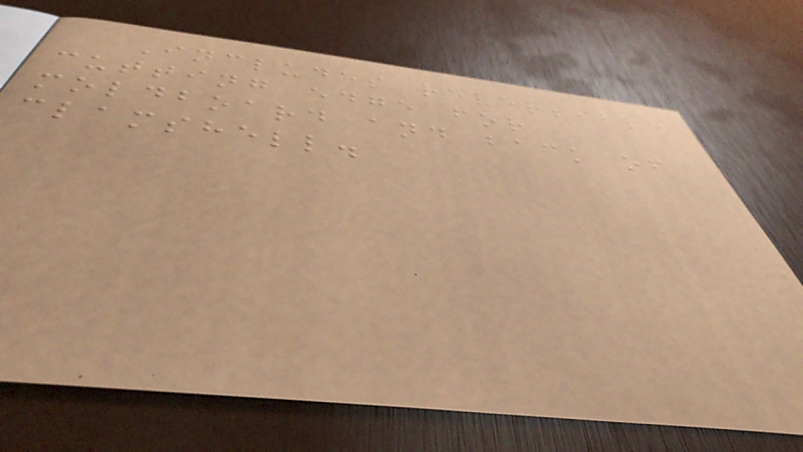Includes reversible
cutting edge for
moldboard and back of
clamshell.
